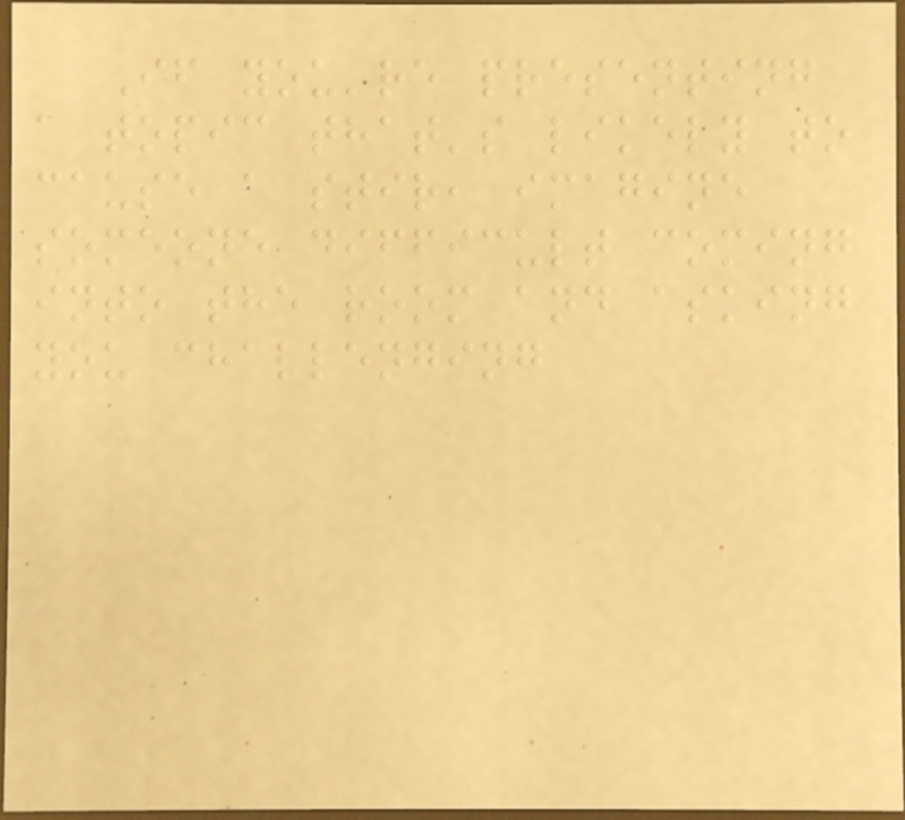If you're presenting
a topic that's likely to
cause a stir, imagine
someone difficult coming
into the room and asking
you challenging
